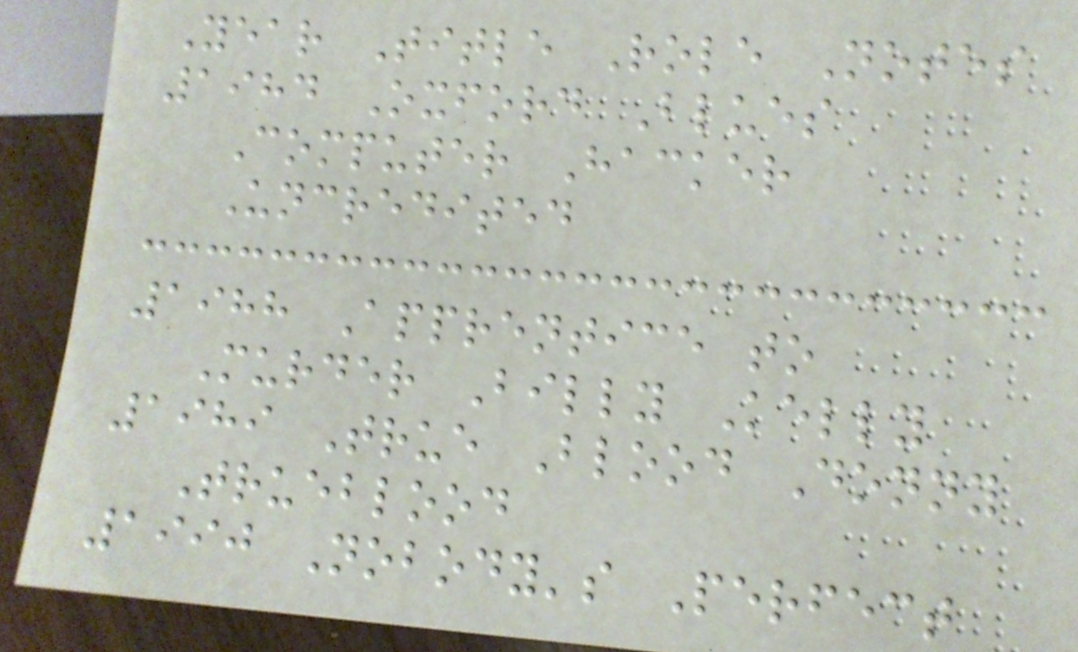Year Title Role Notes
1984 Oxford Blues
Computer Hacker
Uncredited
1988 Apprentice to
Murder Billy Kelly
1989 True Blood Donny
Trueblood
1990 Nobody's Perfect
